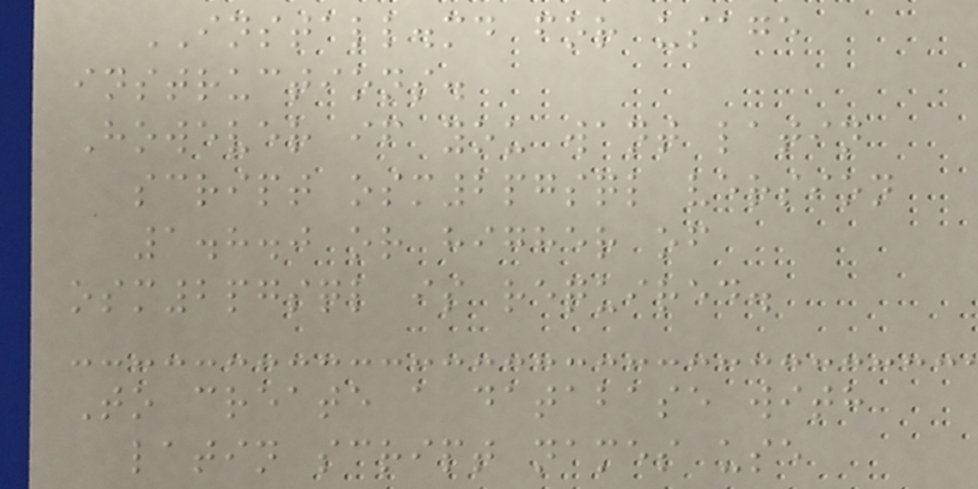INSTALL.md for usage
instructions.
However if you want latin
script osm2pgsql version
1.8.0 or higher of
osm2pgsql is required.
To create a database with
latin script names use
